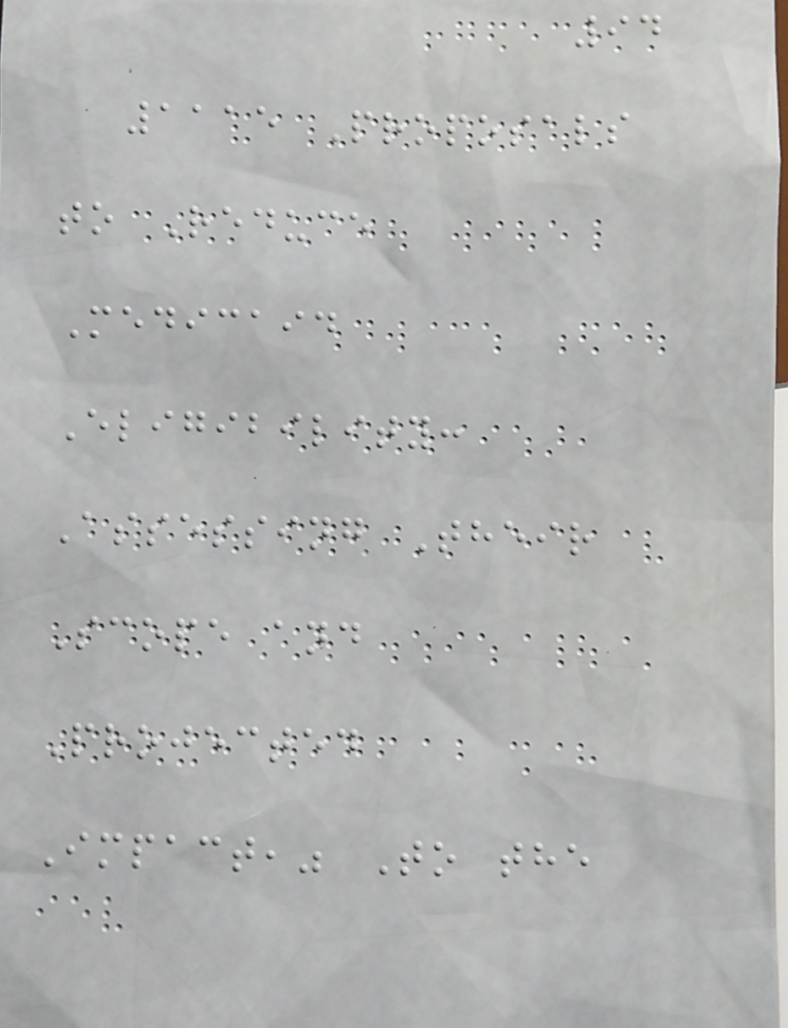94
1115 Proposals
to Reduce
Medicaid
Eligibility:
Assessing Their
Scope and
Projected
Impact," To the
